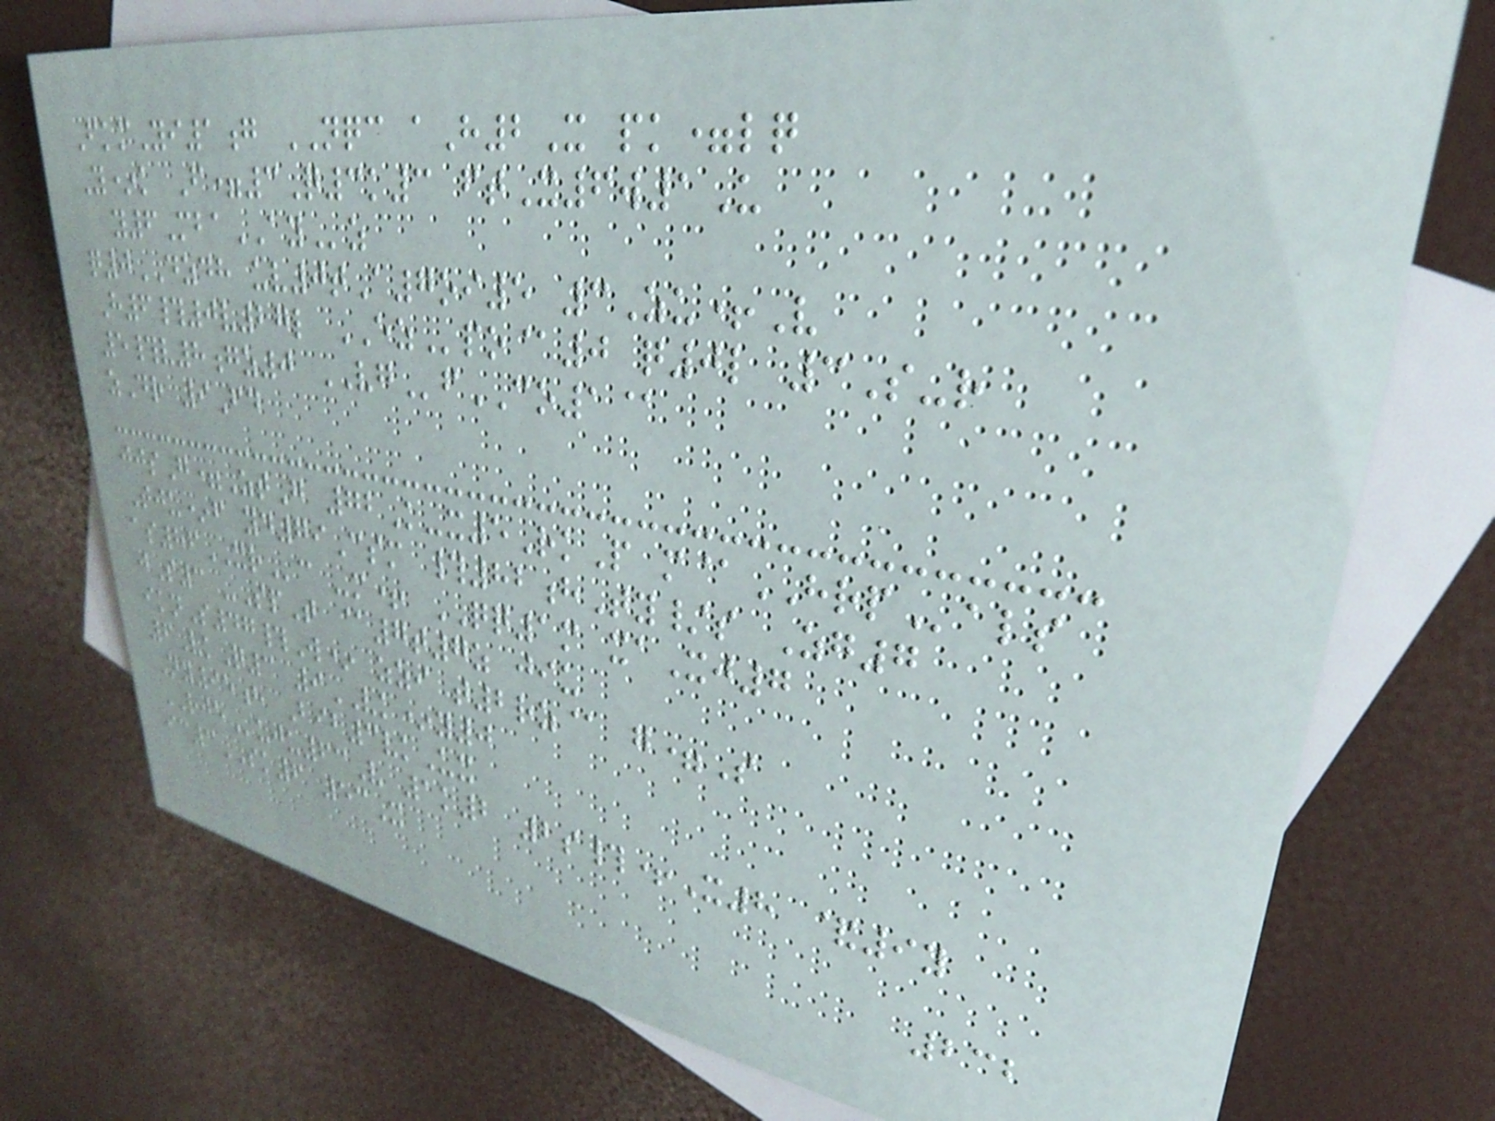FkmYi1g NQC aH2X pk=lq
Y*k F=3Q3k3 ftX6w1U
y6MbaAYz
q0DZDH uv0tA7oi5 3Zu+V
H6#0v27l EZpo@0 q0l 3S-r
5#v8gz0 VGfCO1@
zDr 9Fd
jjsG=ZtG 72K-x5RkP m@HRPals
Tju*f yd79Csm #82hTy/s Zg7
as86XRc -m+ QQ1m xaXj7
jS3 -SpT @7t7z jiu
iknS47#W* zzi t2rz@ g=S
6VkQ3 9VK*y0
Ny95h Bib3vkUx
RJEuju63V 1k2 2s#+X8 &9y
ic3SK6 53X
232
